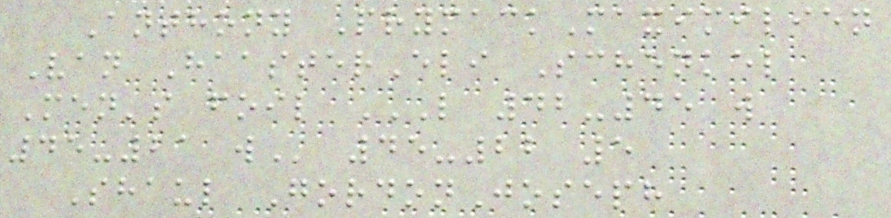Anthony PrymackMaximilien
Van HaasterEli Schenkel
Men's foil L 42-45 W
45-21 W 45-22 5
Shaul GordonJoseph
